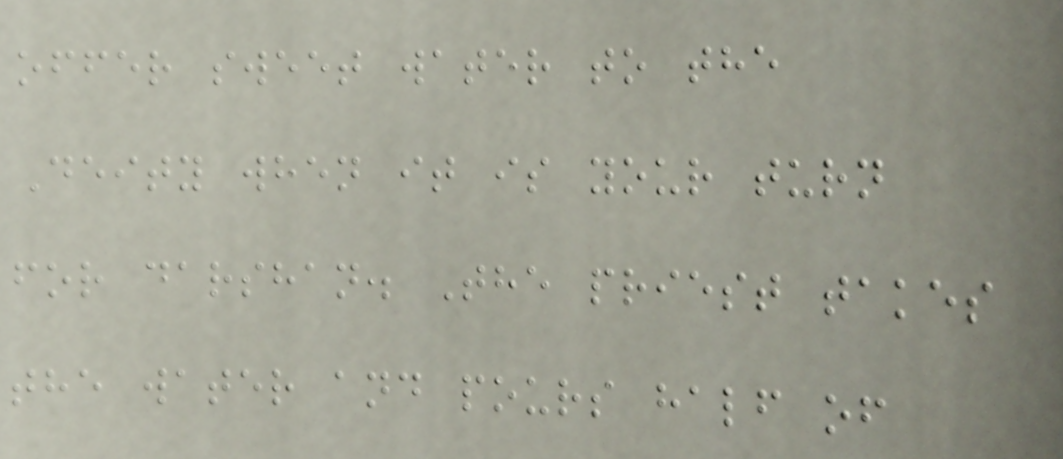offer sweet water to the
Deity when it is your turn
for darshan. The priest takes
the water and pours half of
